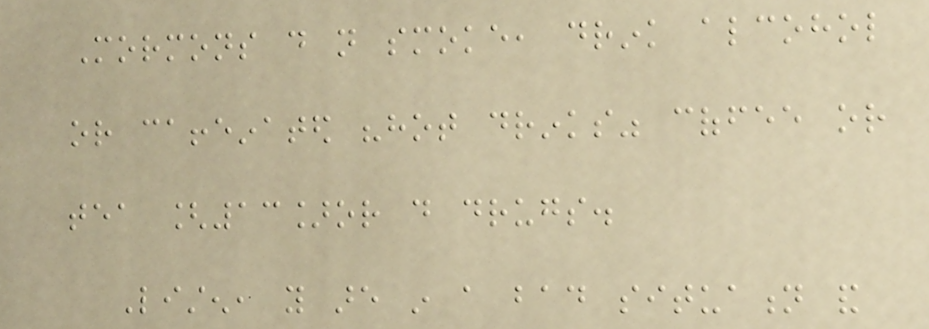Mormons do not smoke, drink alcohol
or caffeinated "hot drinks" coffee or
tea [13]or do drugs.
Listen, you are in a bad situation and
